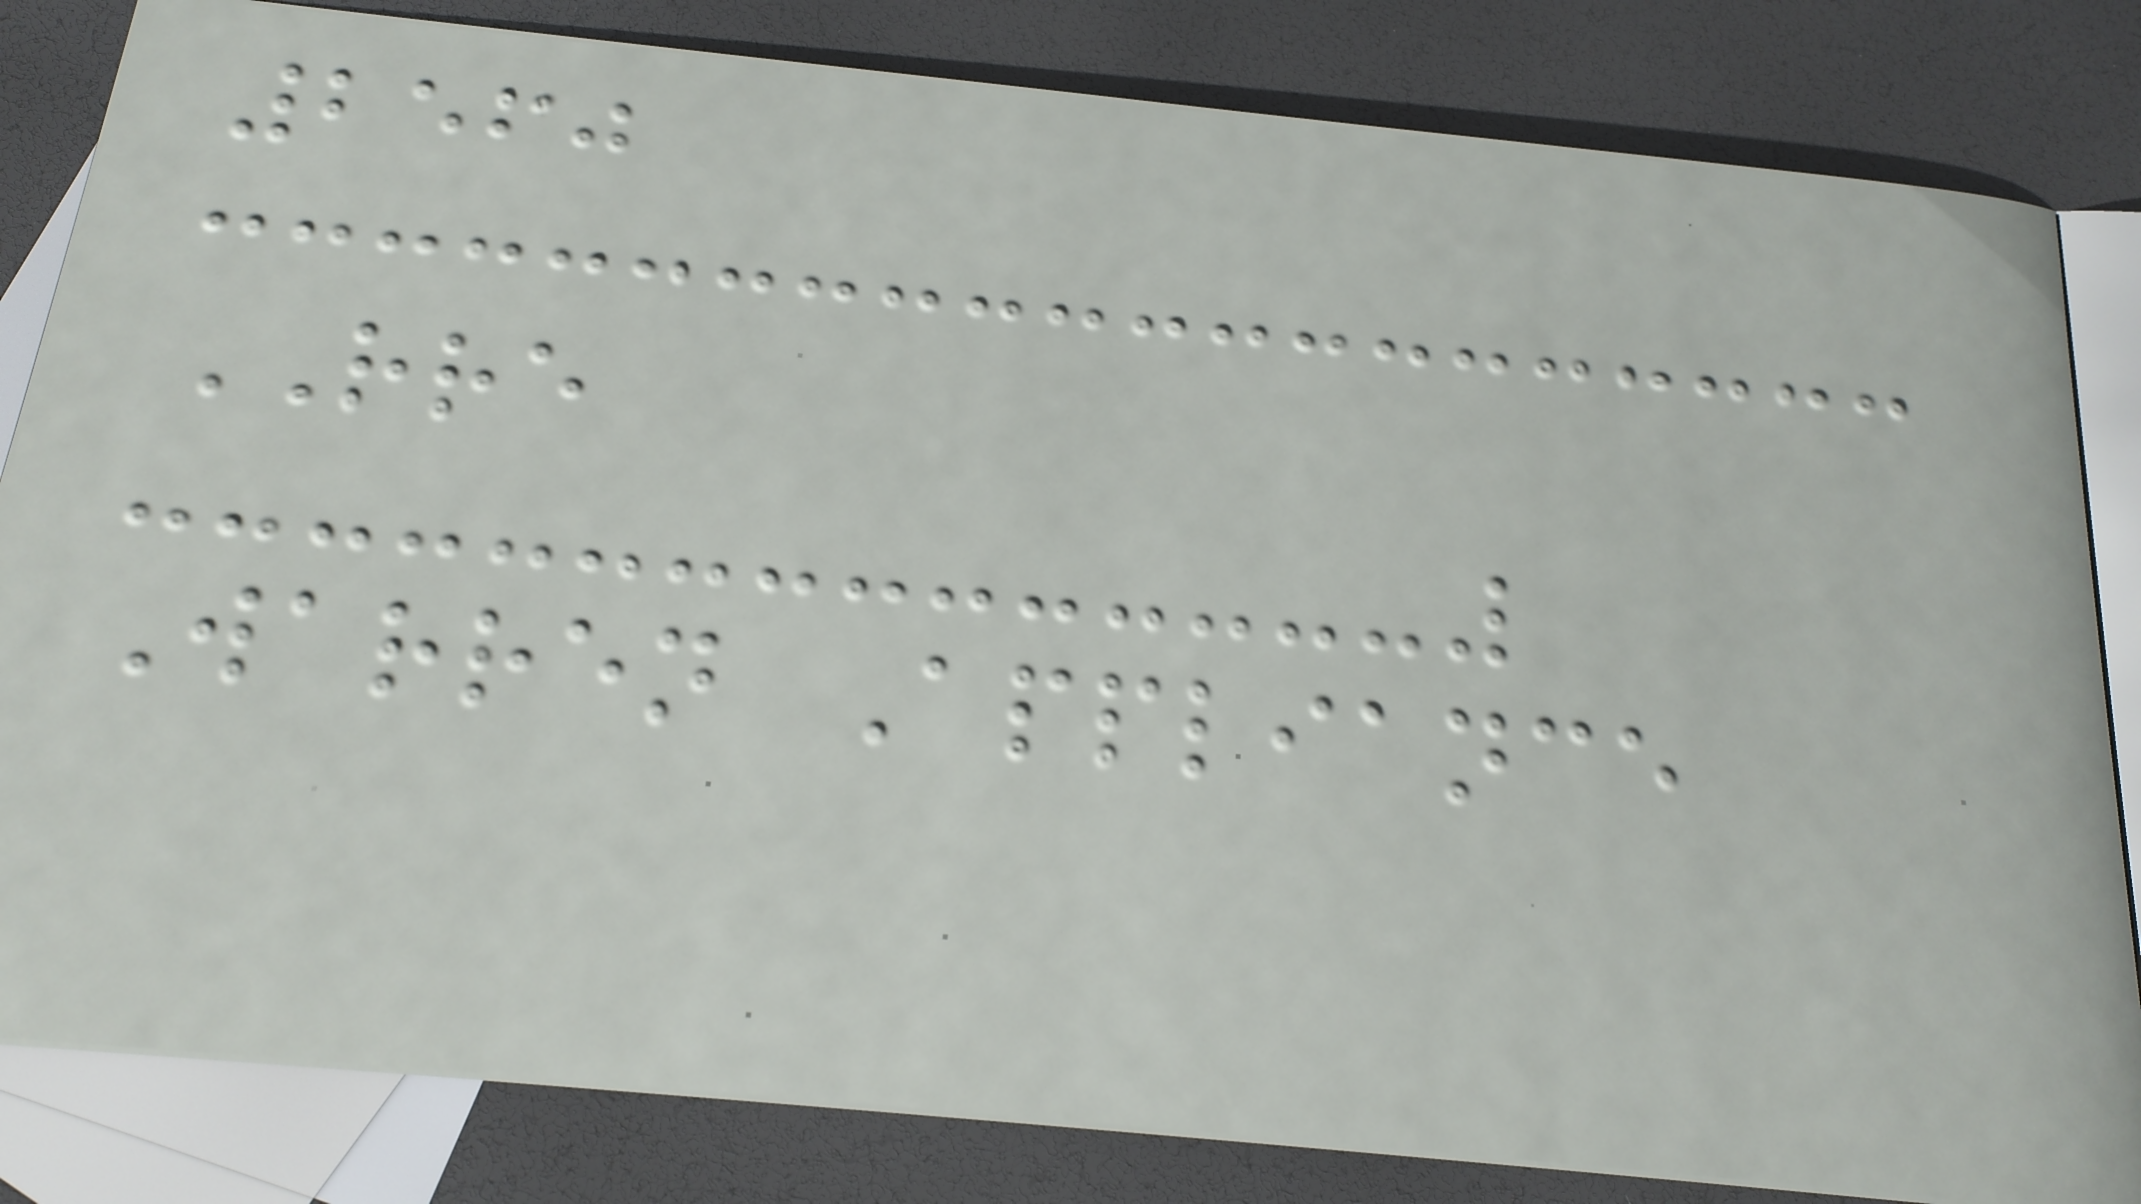2560
RRE
Warren Appliance
